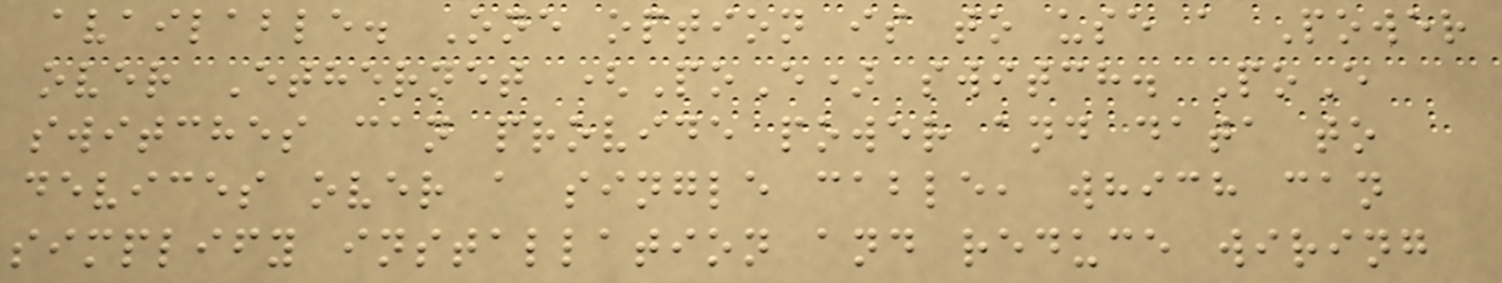available. One option is to use a Power
over Ethernet (PoE) switch. PoE
switches can provide power and data to
devices over a single cable, which can
simplify installation and reduce wiring
